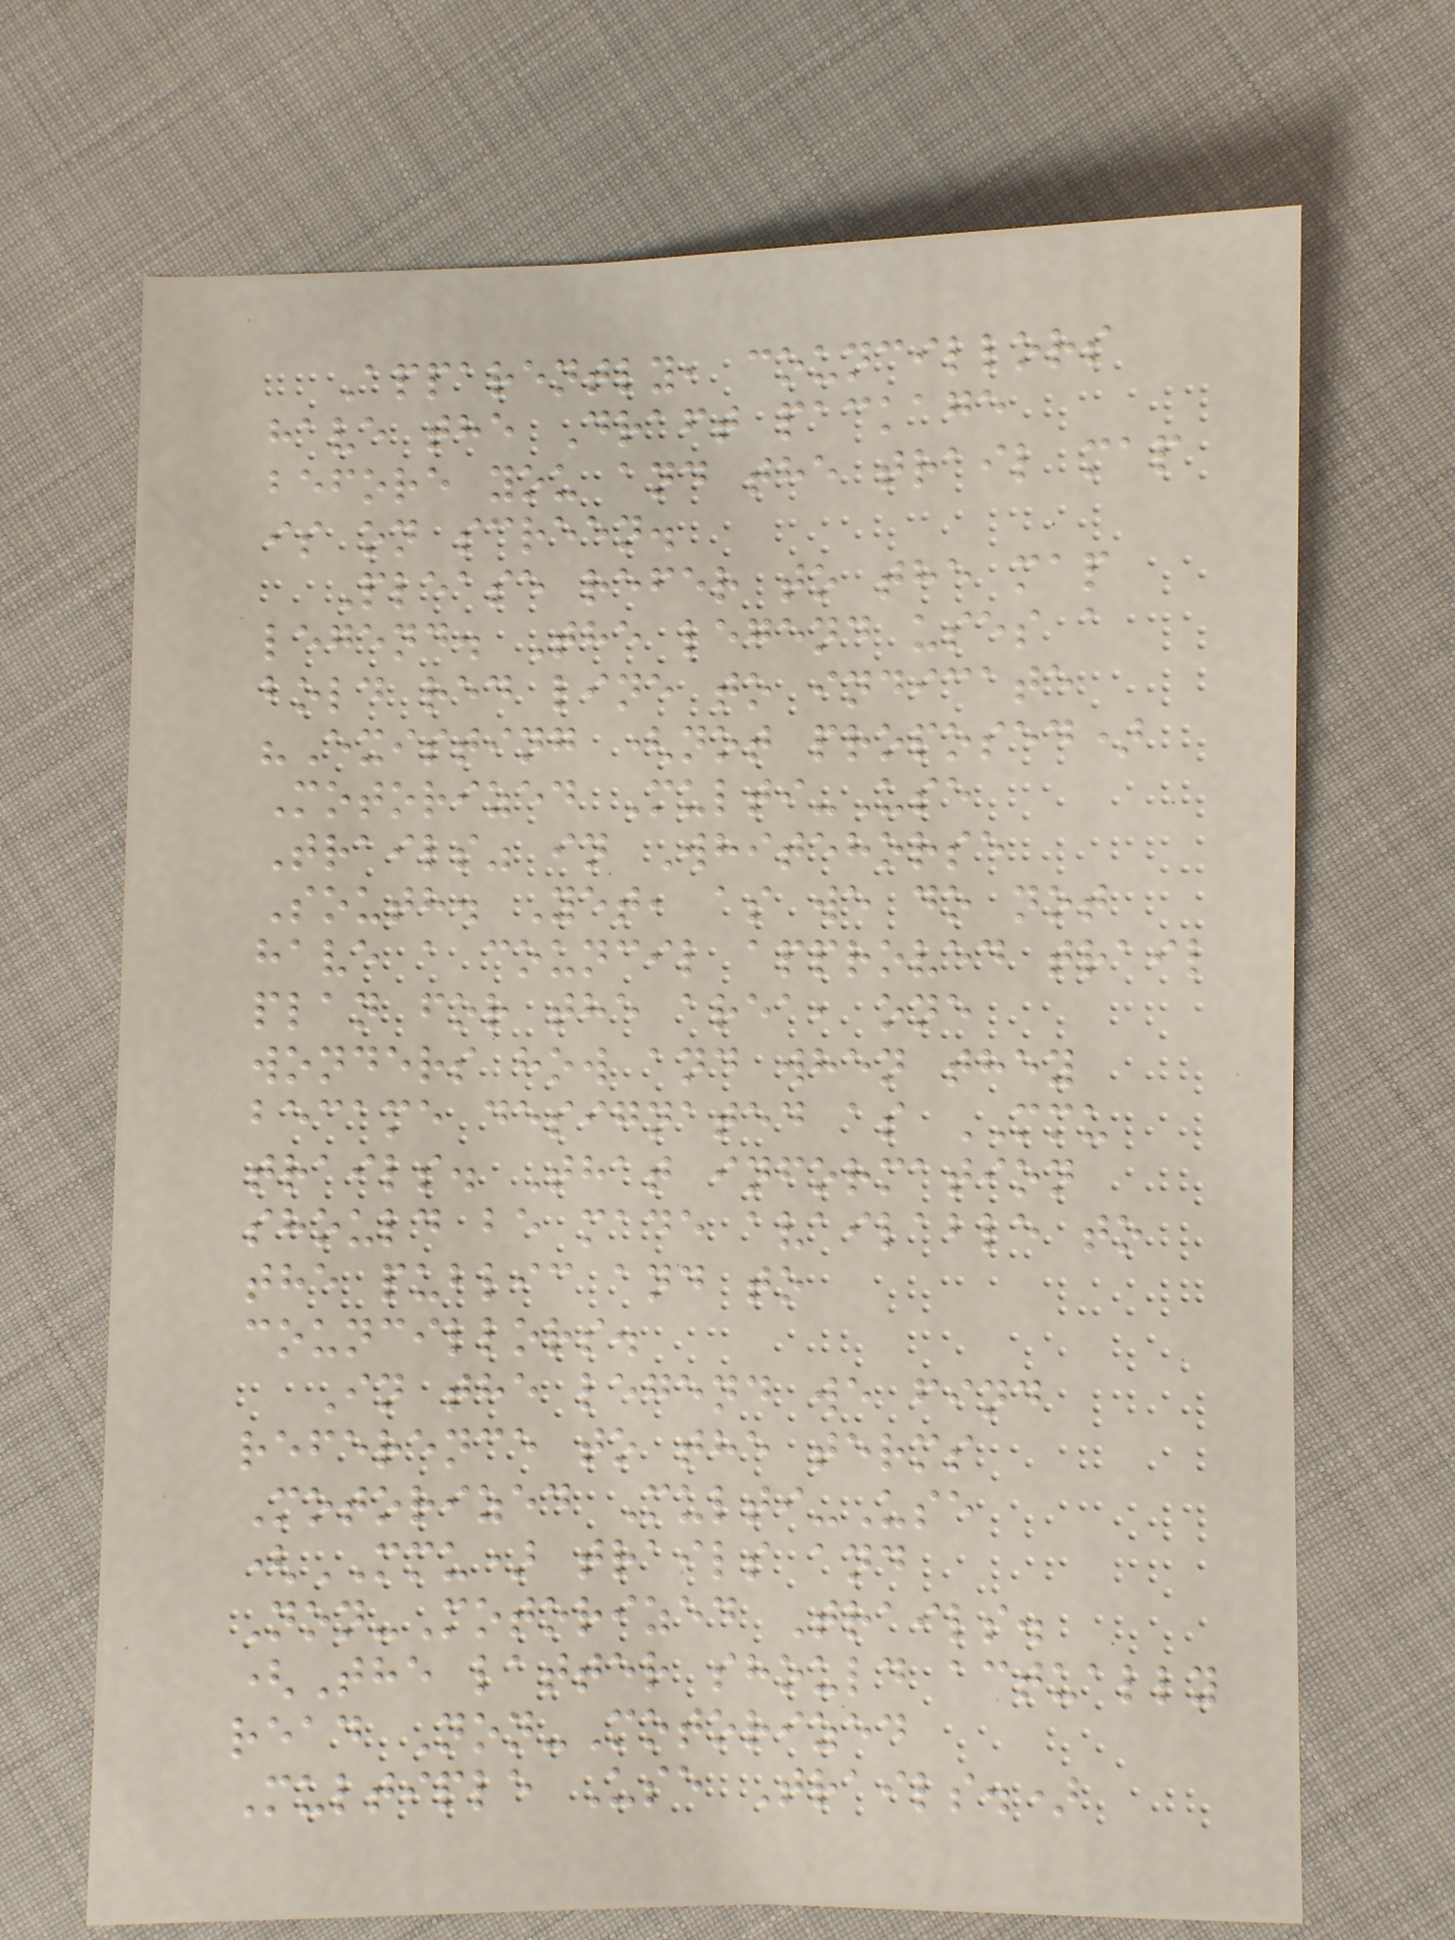Apparently, councillors
have the Draft package
before you and the trail map
is on screen.
Please refer to the map
legend. The legend uses a
bold red line to indicate
"Existing (not proposed)
Motorized Multi-Use
Trails" in Whitehorse
South. Yet, as we do not
have a council approved trail
plan for the area, one
wonders how and when they
became designated as MMU
trails. That information
should be made available to
the public and to
councillors.
In the legend we find
reference to the terms
Motorized Multi-Use
(MMU) trails and
Non-Motorized Trails.
(The latter should actually
read Non-Motorized
Multiple Use Trails.)
